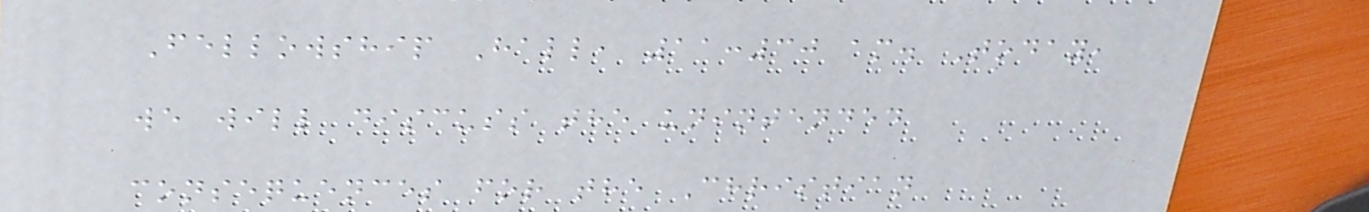Fellowship Hall, 11:30 am. Today,
we will discuss the unintended
consequences for the Christian
